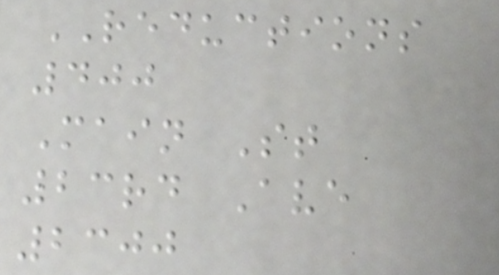REDUCTIONS
400
Main St
23rd Ave
2300
